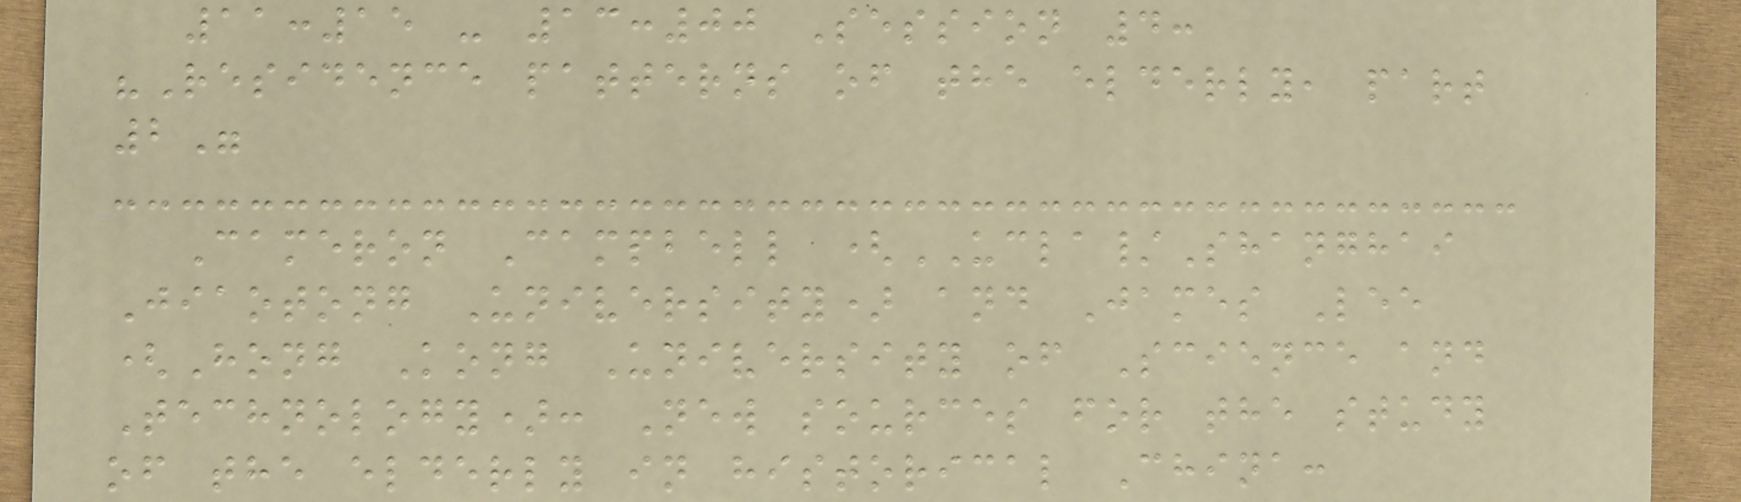11:15 - 13:00 Session 4:
"Residence patterns of the elderly, part
2"
Cameron Campbell (UCLA/Shanghai
Jiaotong University) and James Lee
(Hong Kong University of Science and
Technology): New sources for the study
of the elderly in historical China:
